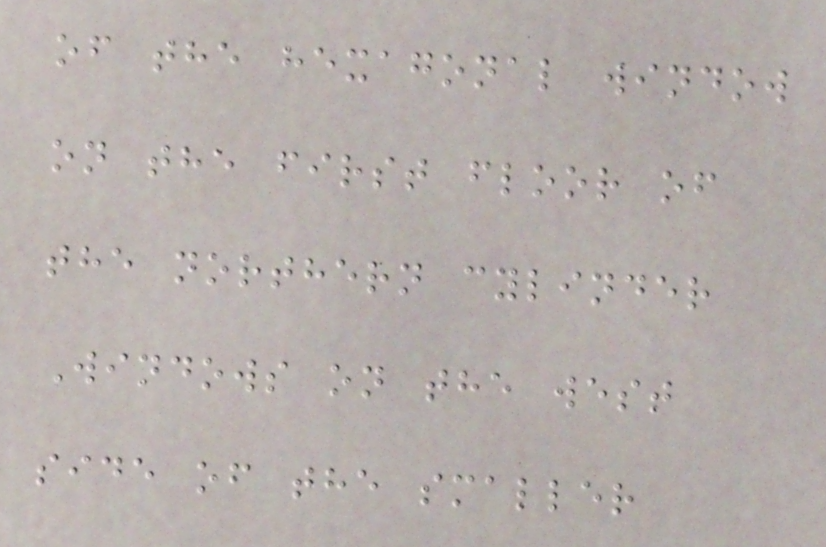of the hexagonal window
on the first floor of
the northern cylinder
Windows on the west
side of the smaller
